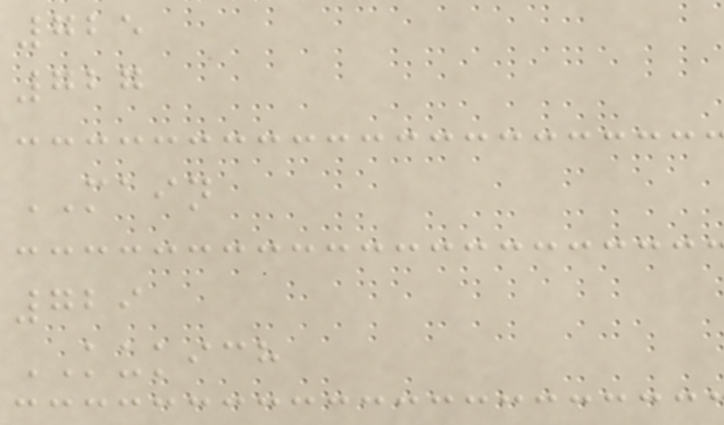725
727
MAIN
729
KUKICH
